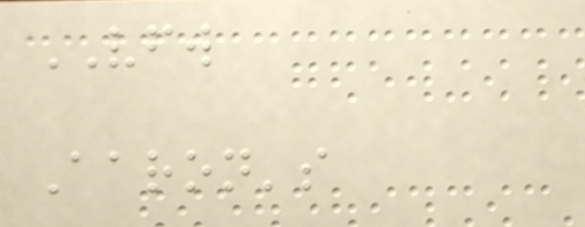VFW
Aaron's
